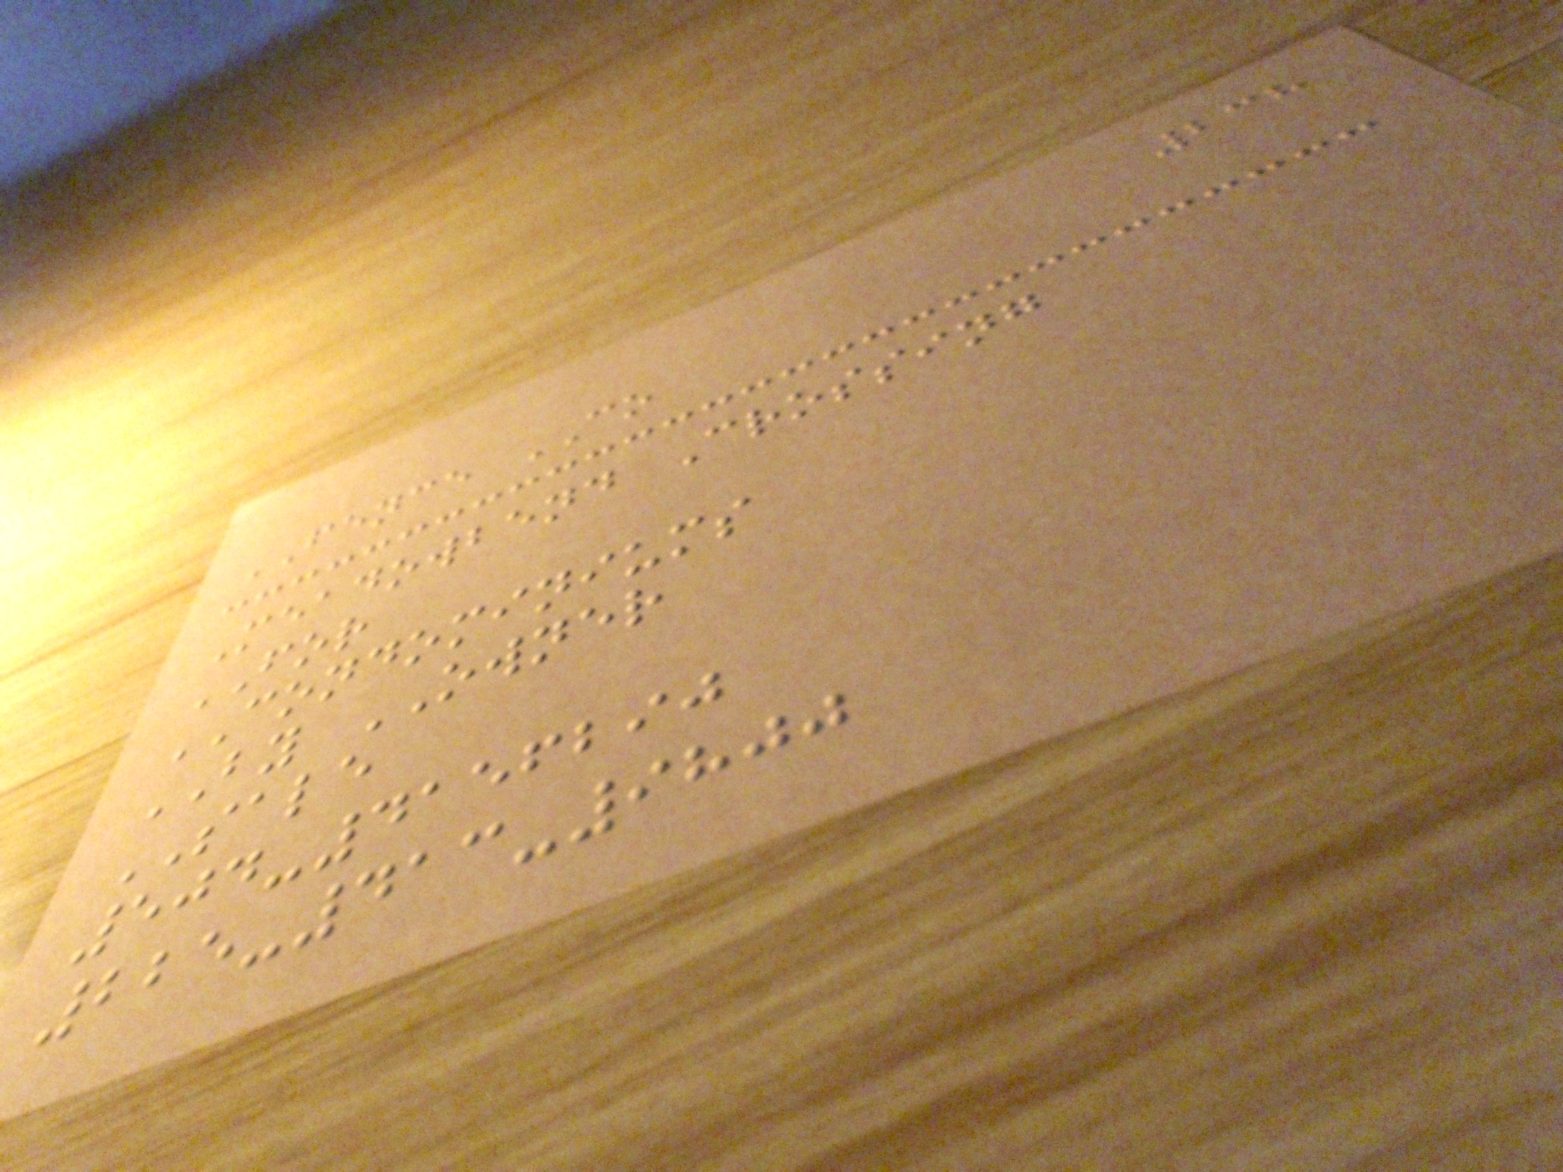238
FENCE CO
Meadowbend Crossing
FOR
CONDOMINIUMS
BY OWNER
SALE
504-4156290
225-413-9800
